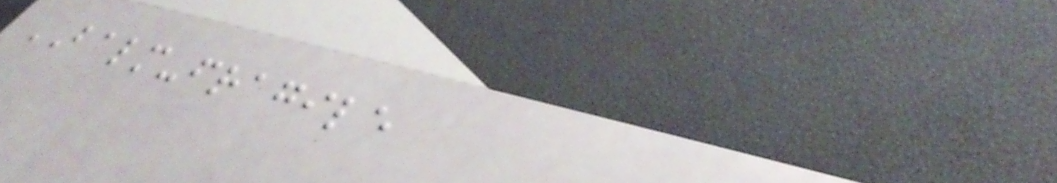BALM-fragile
